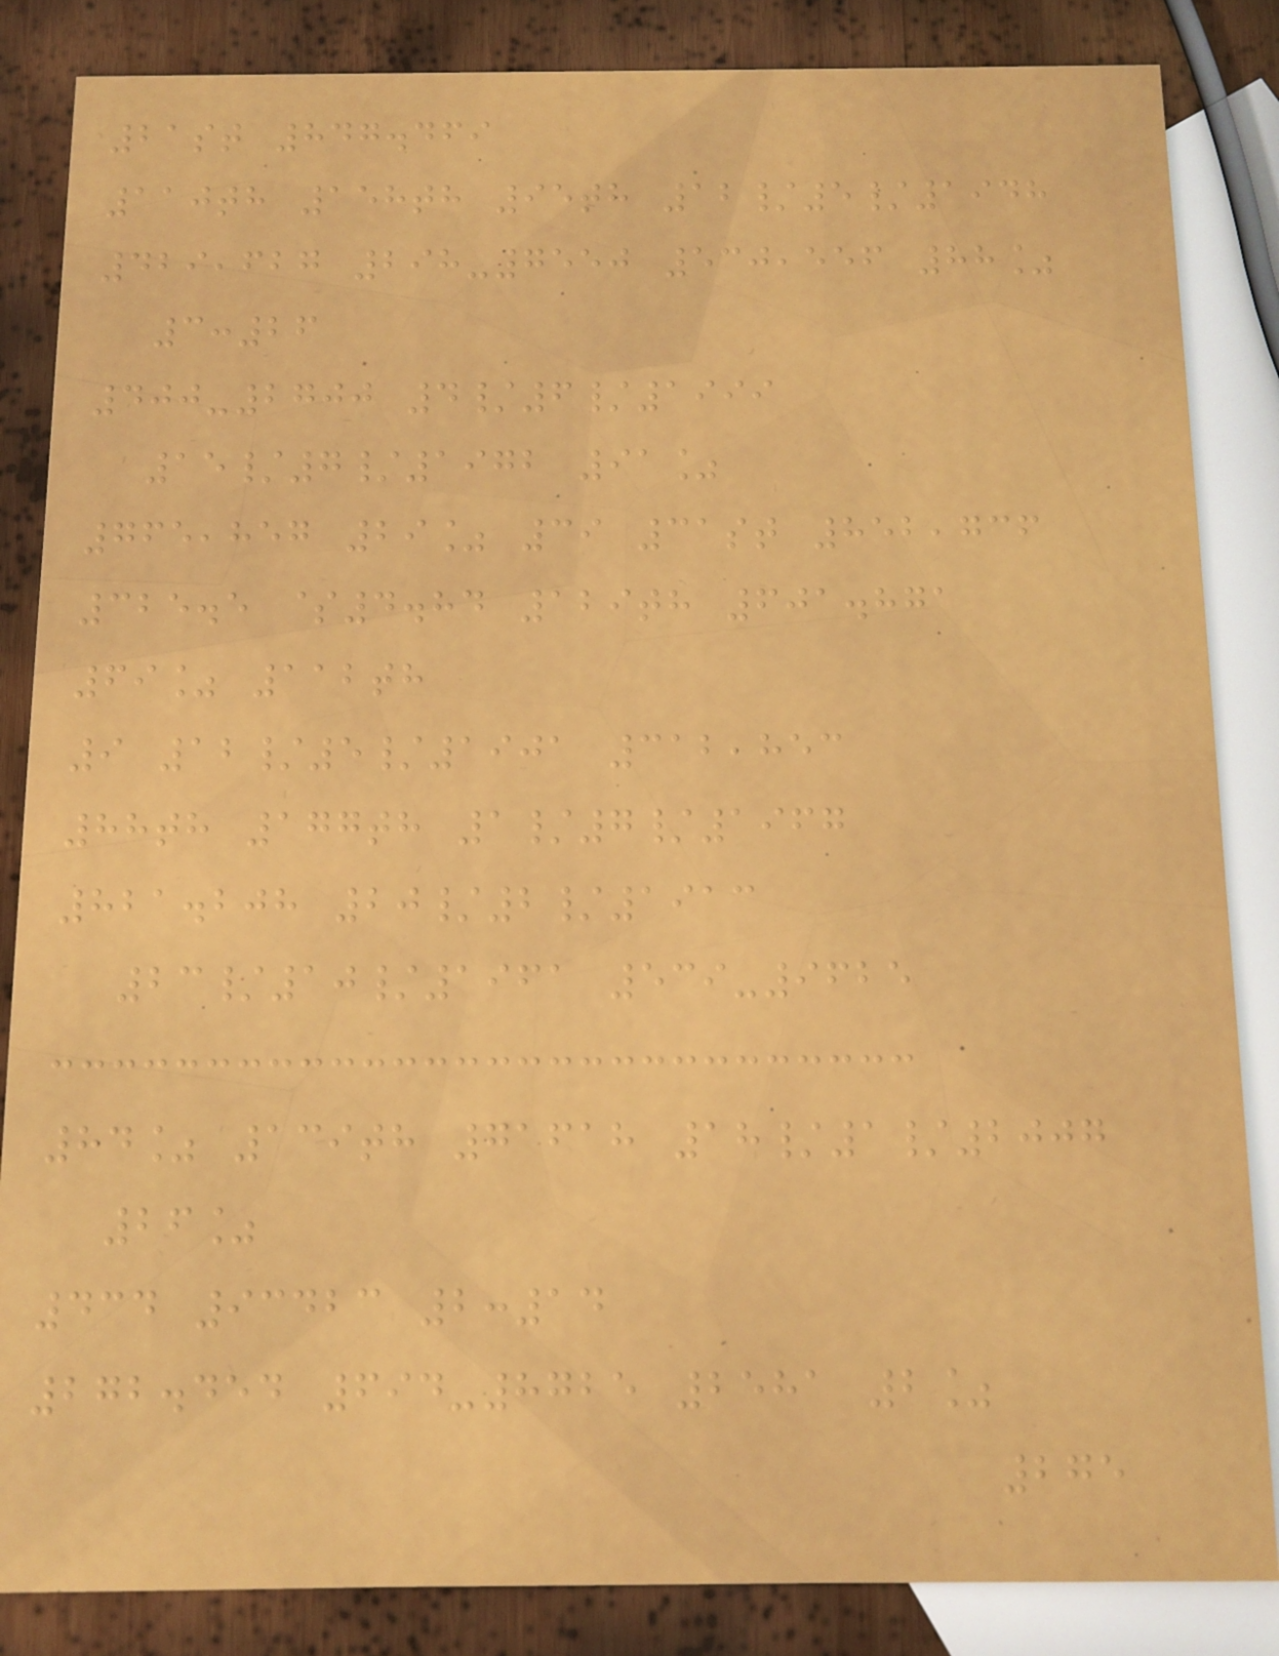21st 847.469
110th 158th 95th 12/5/1948
429,627 298-7550 530,556 88%
3:26
400-2700 4/6/1999
15/7/1972 91%
765,857 29% 39 31st 852,736
325.5 $4.84 129th 601.871
69% 112th
9 12/5/1901 312,853
88th 177th 1/7/1967
821.208 20/2/1913
23/10/1961 539-9625
84% 139th 71618 18/1/2007
26%
434 93423 2:14
272.454 694-8725 2581 2%
275
